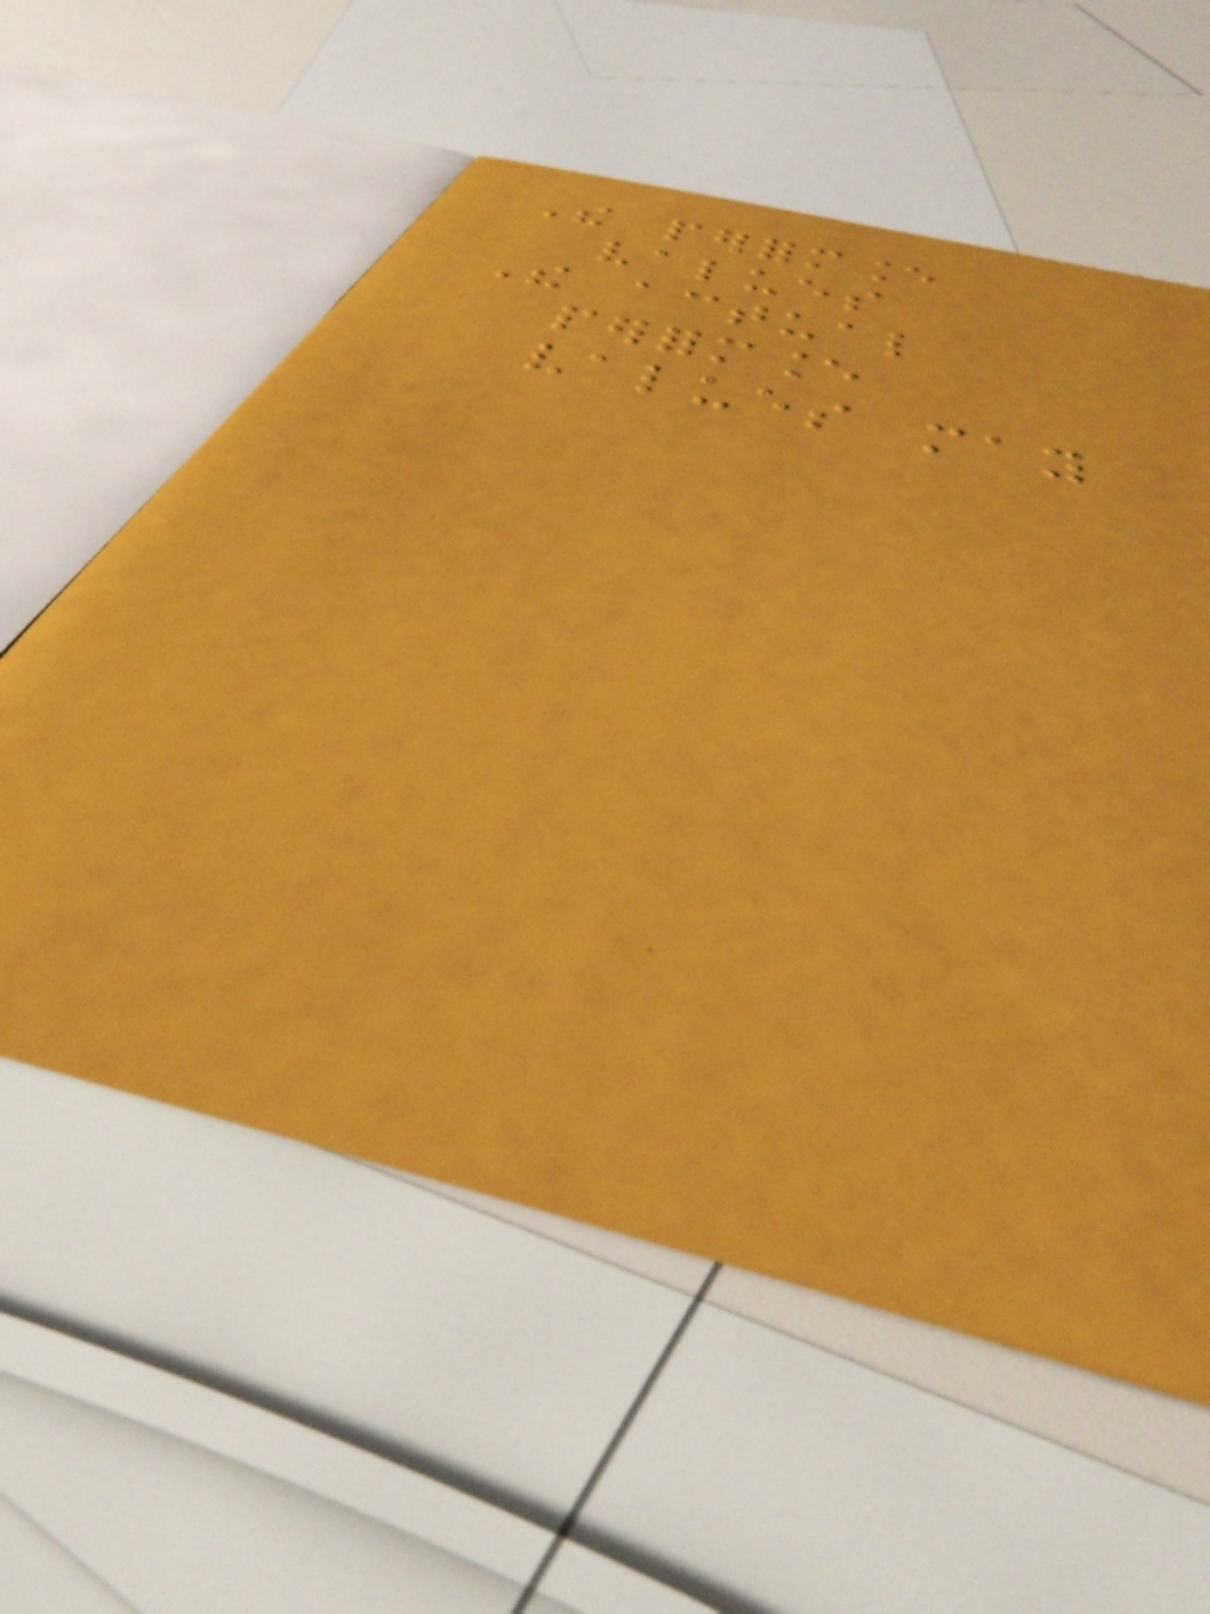The performance
values
The actual
performance
values may
